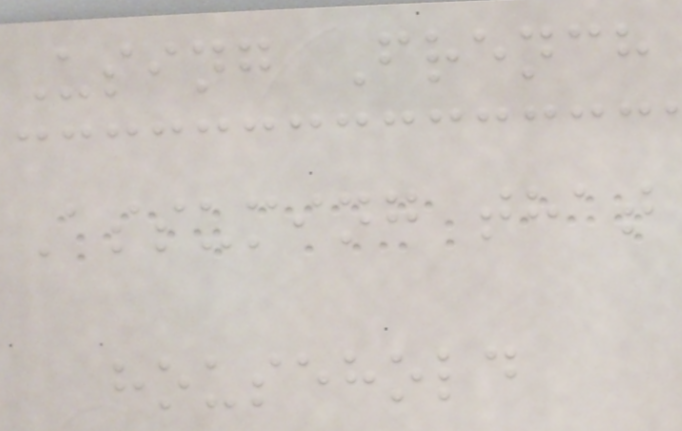Using French
Assuming that
household
